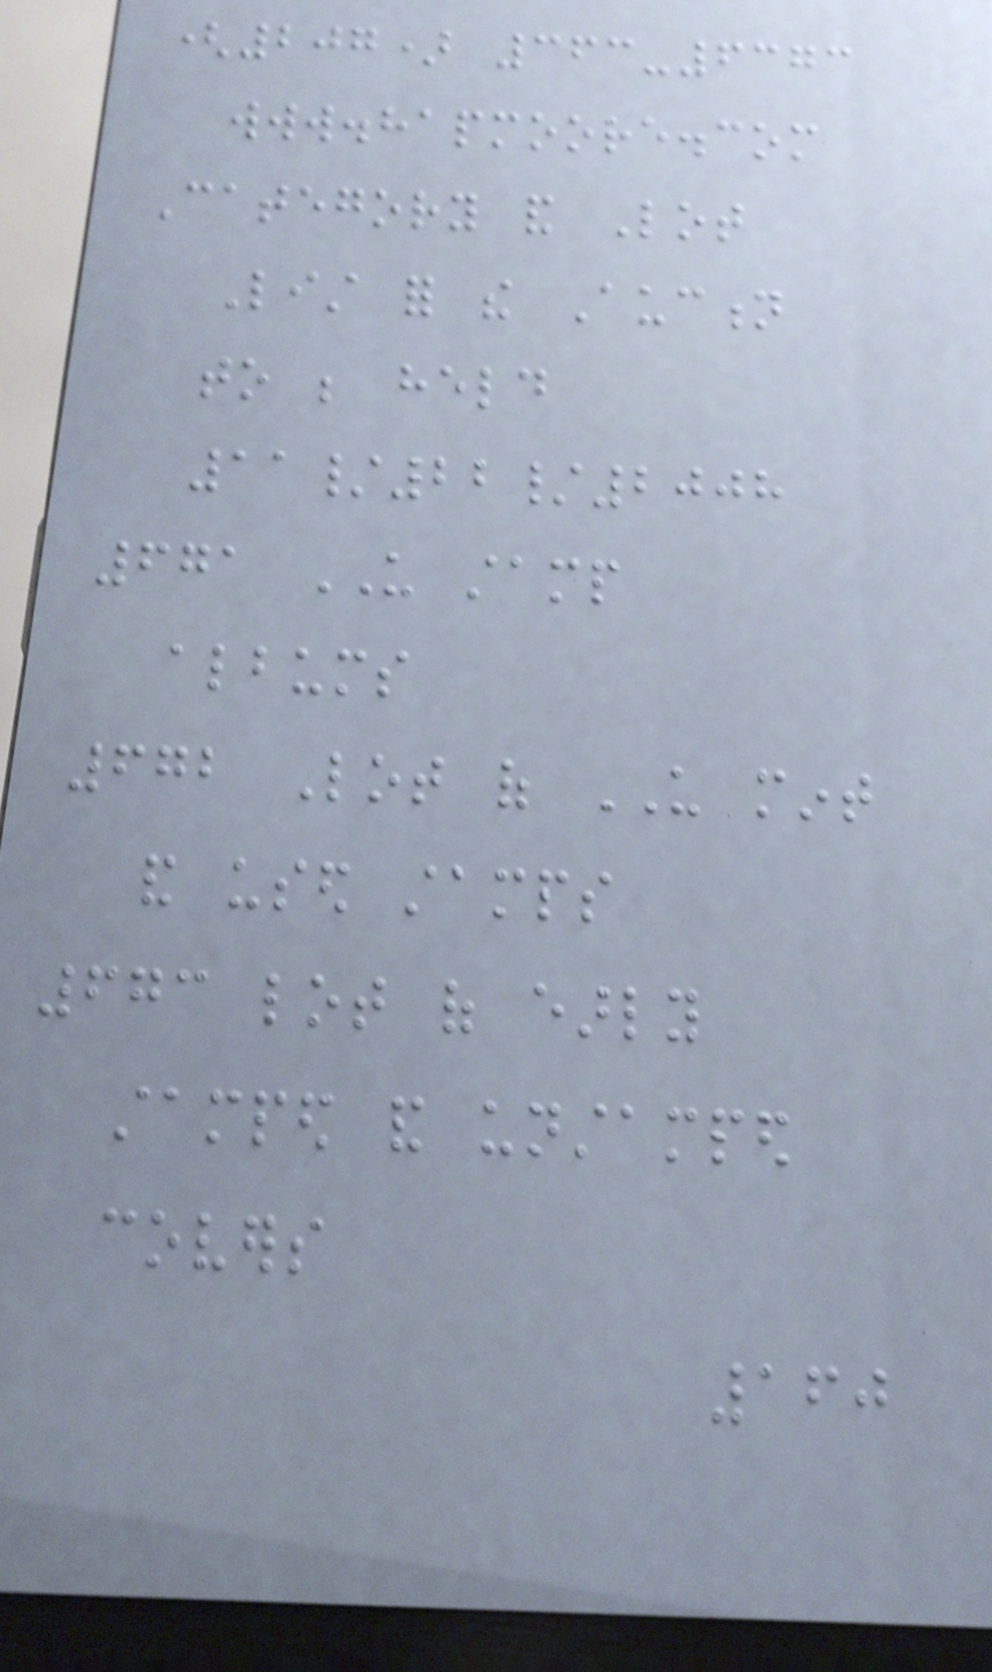(207) 363-6373
www.hapmoore.com
Category and Lot
List for the Auction
to be held
11/22/2008
671 US stamp
albums
672 Lot of US mint
and used stamps
673 lot of early
stamped and unstamped
covers
160
